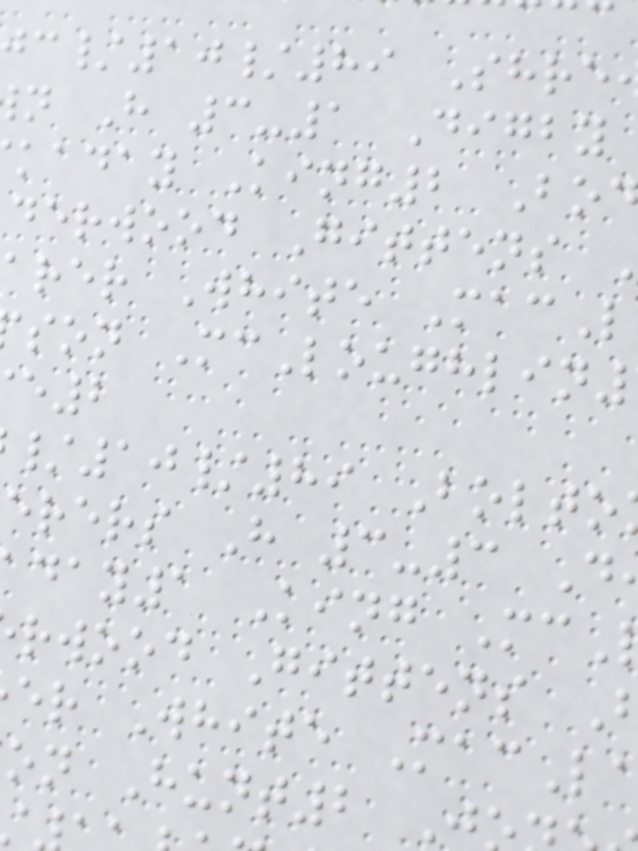/10/89 Shre
n H 3-1 Digby
kaday King2 Bo
derwood Gittens
arer White MacL
son McLoughlin
/10/89 Bolto
erers H 3-3 D
day1 King Mc
rwood Gittens
er White MacL
on Hunt2 J
